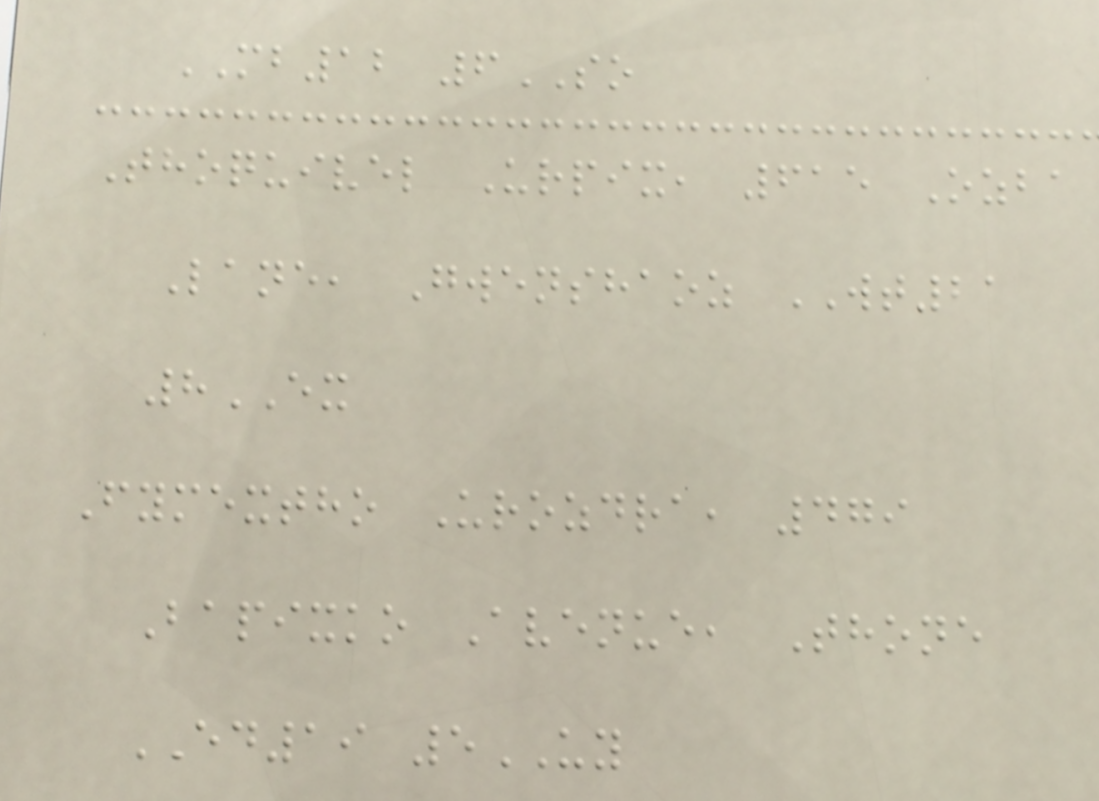MB12 6SO
Thoquivel Urpix, 615 Ozba
Lane, Gwenshaoz WT21
8EX
Fymextho Urozdra, 479
Bapixko Avenue, Thone
ED19 5UY
